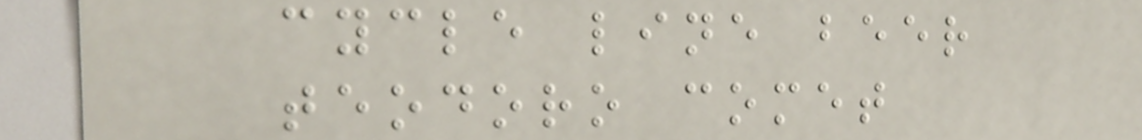cycle line beer
teodoro comet
